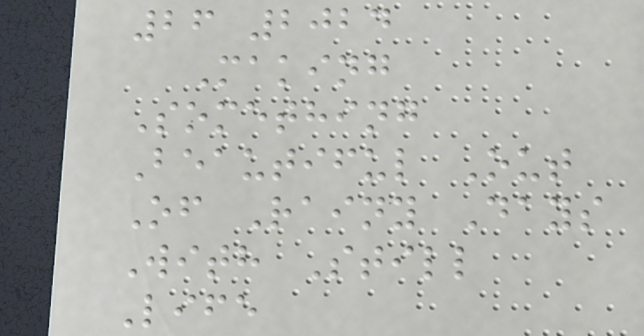26 2024
Making
Something
Beautiful Out
Of Rainy Days
With Still
Life
